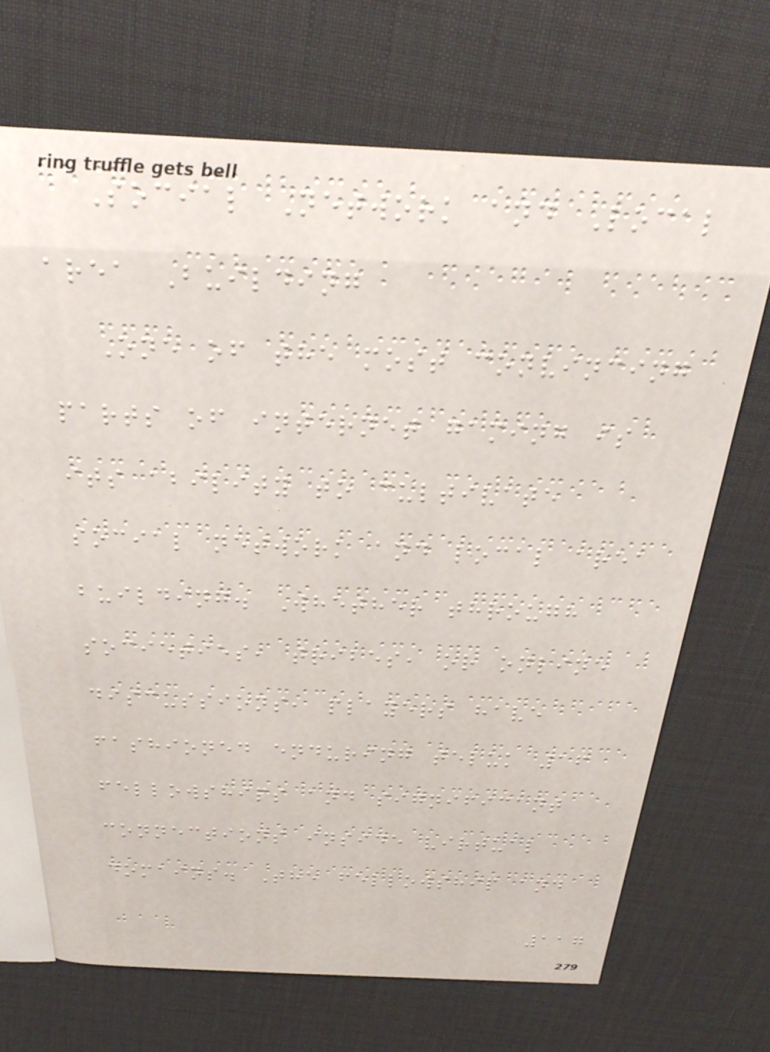Social Network and Local
area Building
One of the most convincing
parts of internet gaming is
its ability to cultivate
social network and local area
building. Whether through
societies, tribes, or online
discussions, players have
fashioned enduring teluk 16
fellowships and significant
connections inside virtual
domains. The fellowship and
117
